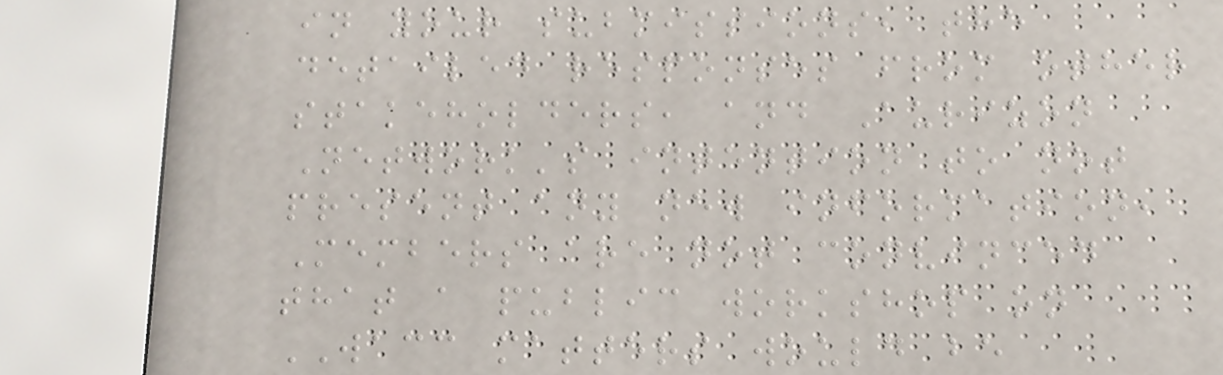in your submissions, the
detailed responses from other
stakeholders, and Aurizon
Network's intention to not
present any new information,
Members are not convinced
that a public workshop on
WACC matters would be
